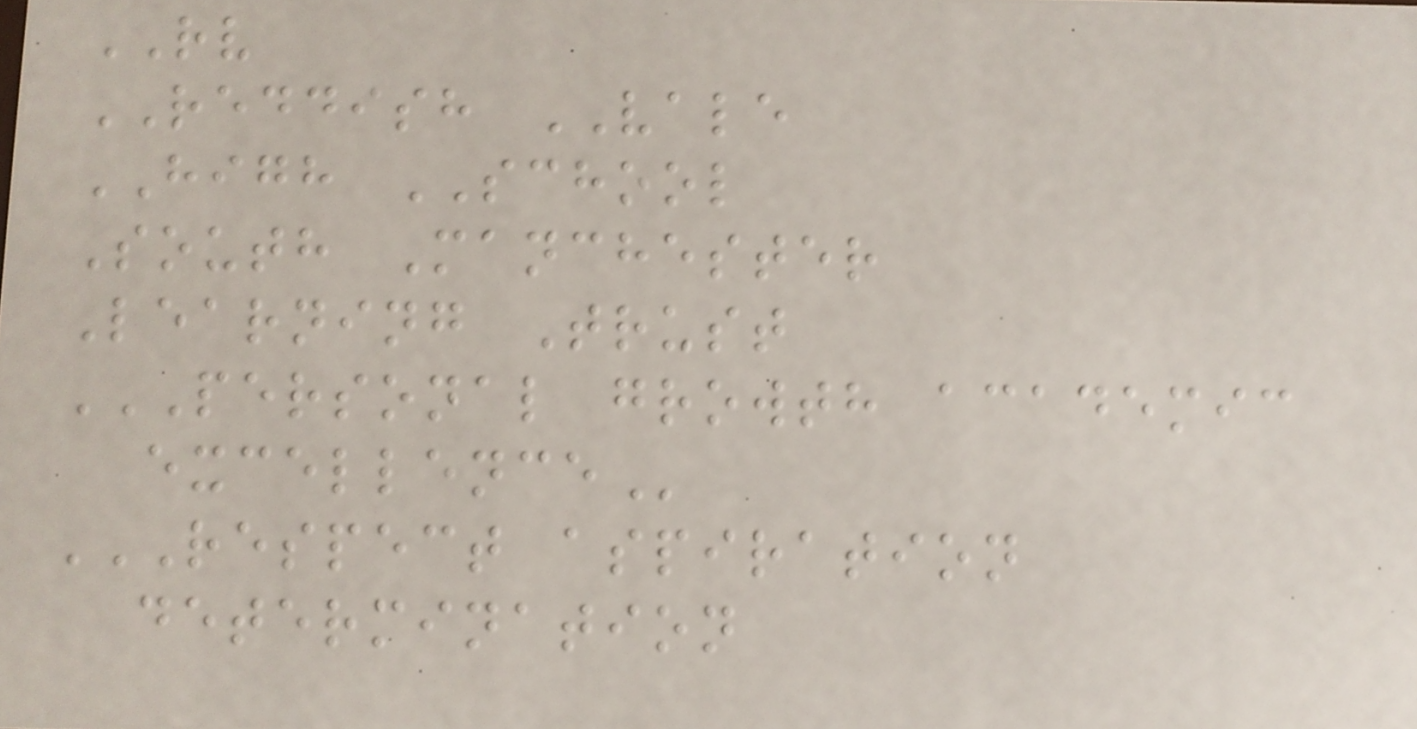RV
REDDISH VALE
HIGH SCHOOL
South Manchester
Learning Trust
PERSONAL GROWTH ACADEMIC
EXCELLENCE
RESPECT ASPIRATION
DETERMINATION
